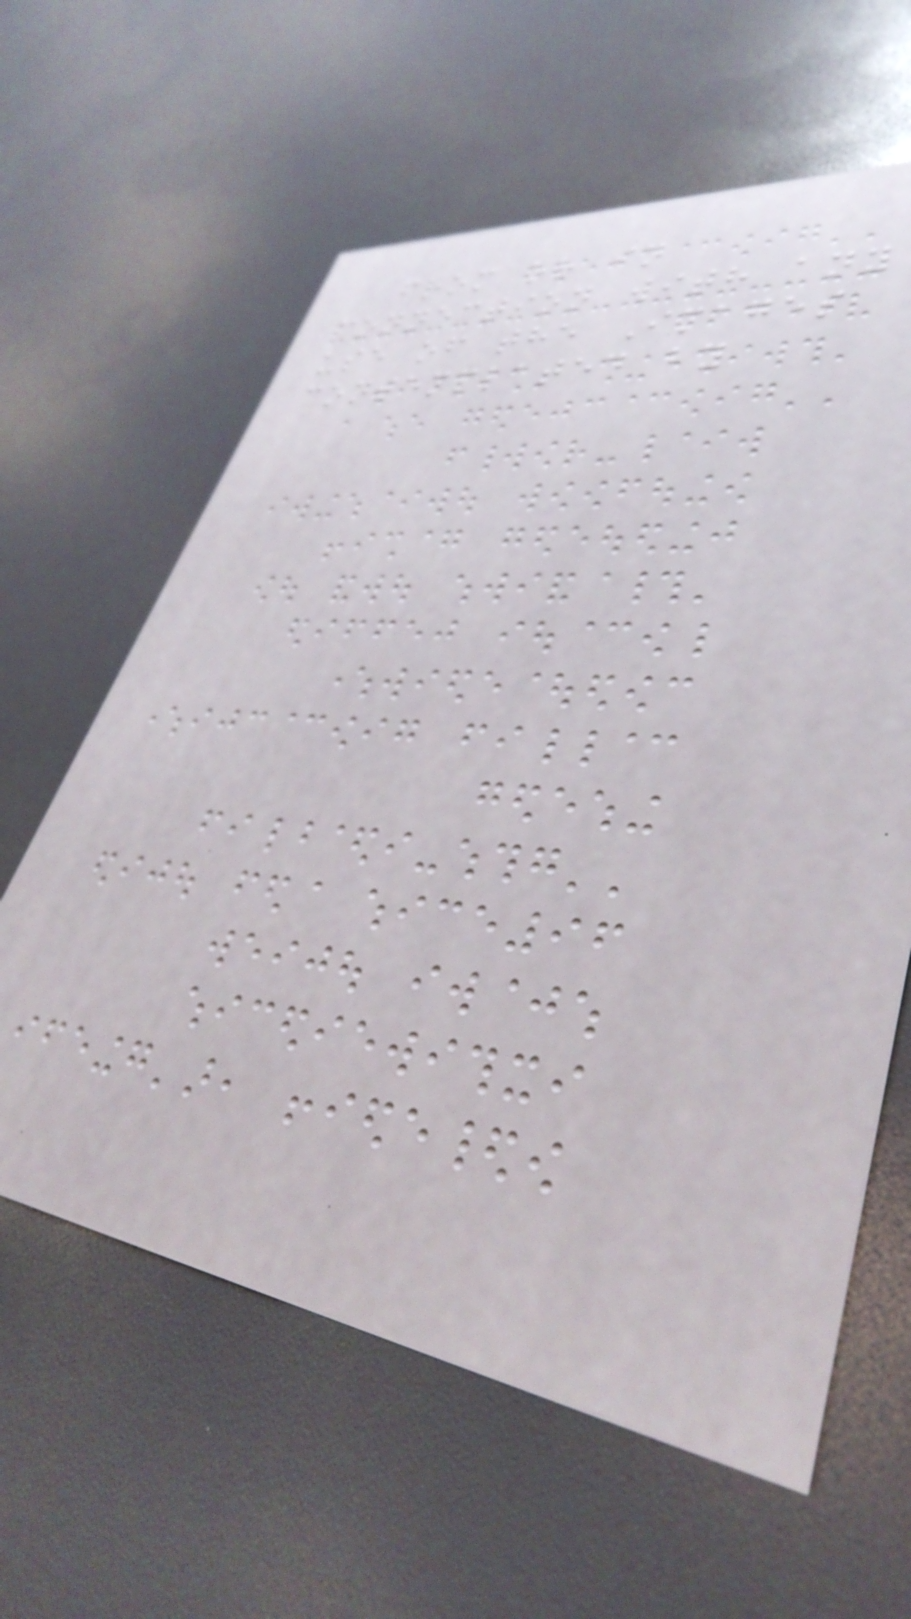from or in
connection with any
use of the Images
contemplated by
